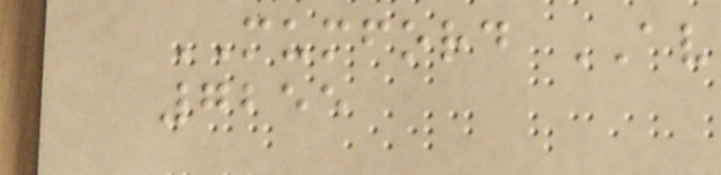MUMFORD AV
7255
